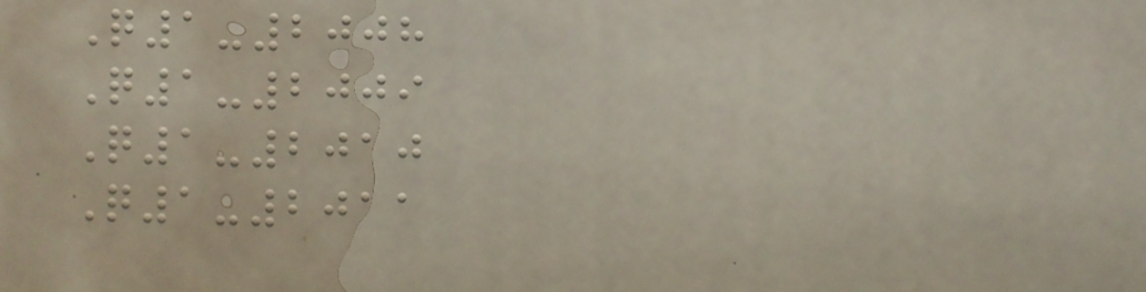Q1-2008
Q1-2009
Q1-2010
Q1-2011
